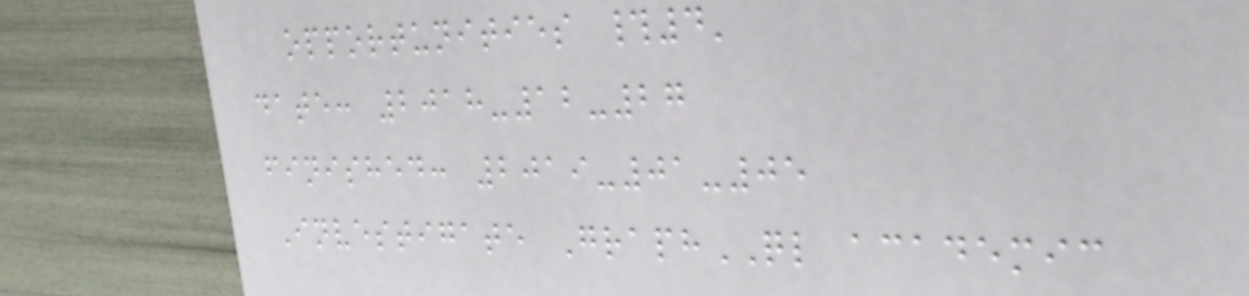opportunities #4'
date: 2018-12-27
finished: 2019-01-05
Investigate GraphQL academic
